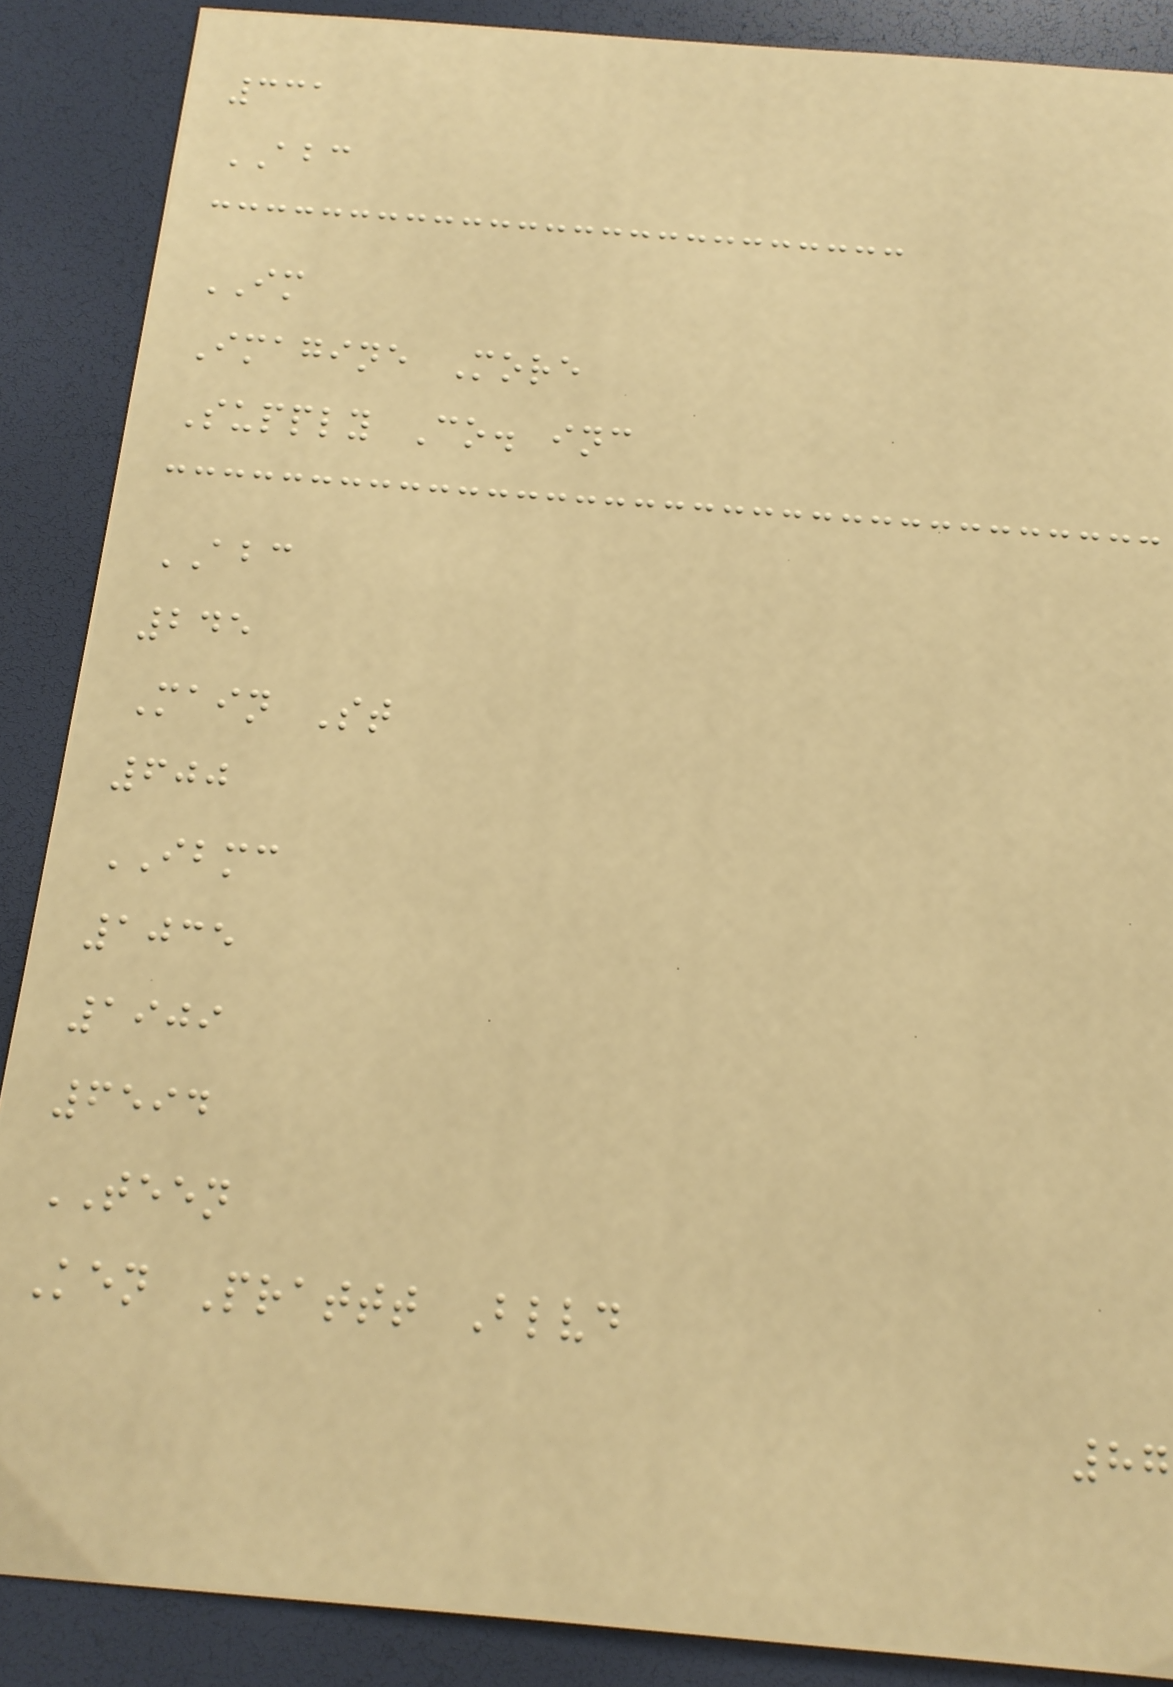331
ABC
IM
Imagine More
Supply Co. inc
ABC
245
Main St
600
IBMC
1035
1909
6594
TEEN
Ken Prattt Blvd
87
